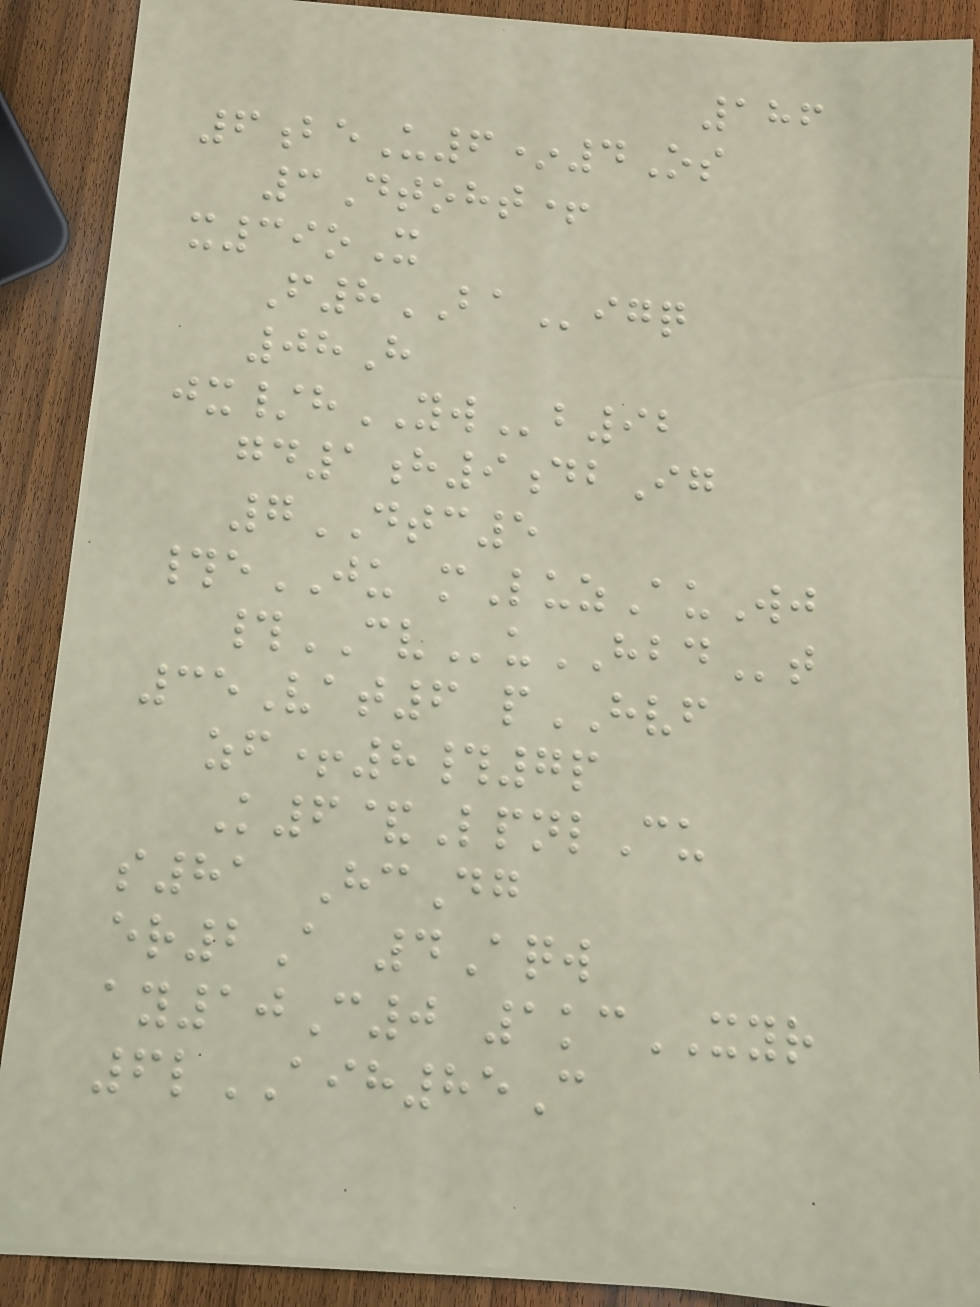186
6beU6*4Os
3Dtoht+
x39oX
F8BAigq
08H
jx/hYWb92
gd1h9dbIg
7DTC5
#eJU mLuzAuWj
#CVuHBDt
35Vat6 pHVF
zf+8#7p
K6&LpnlCu
s81 HcDg
er2A 4Aqw
ay10C0 1kcXYR
6lAIH85C
